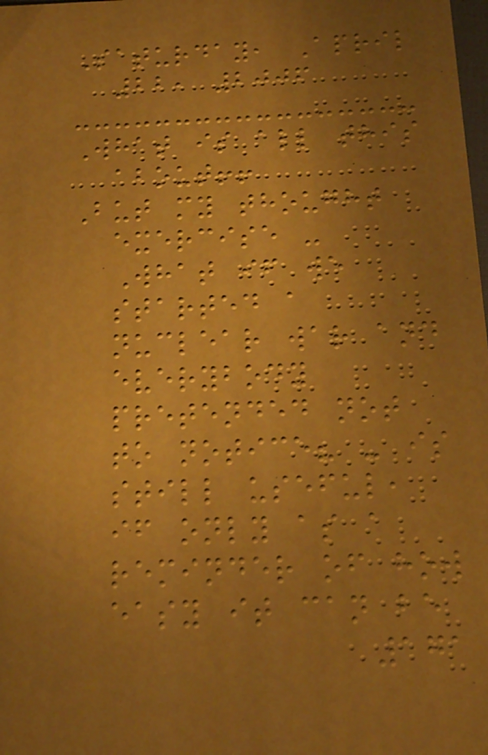Saturday, April
22, 2006
What is all this
about!!
But my thought
exercise -
What if we
started a
nuclear war and
everybody
pretended not
to notice? - is
still useful,
if only as a
reminder of how
easy it can be
171
